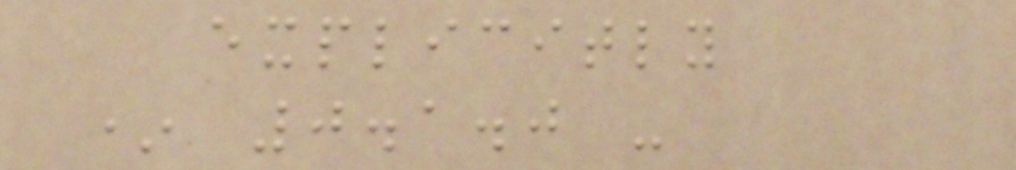explicitly
* 0.1.0 -
